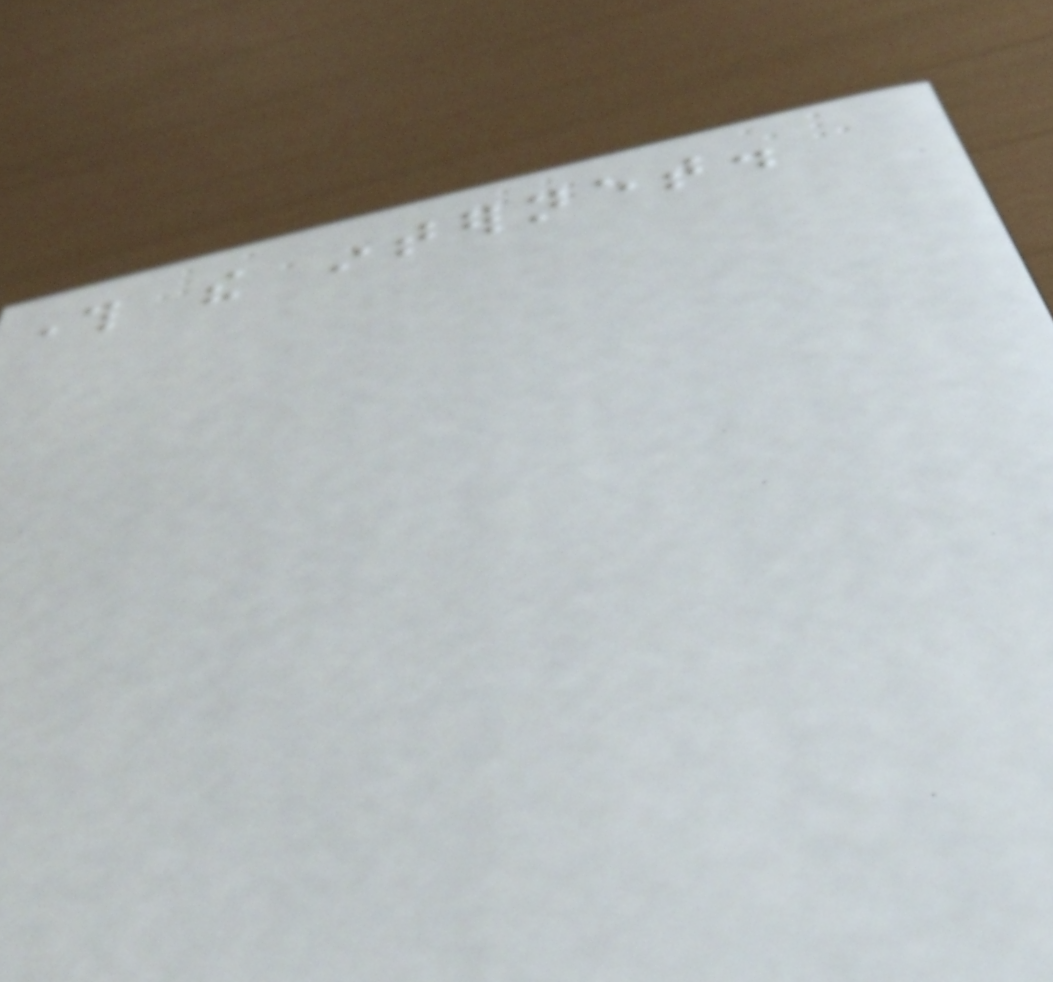through the internet.
